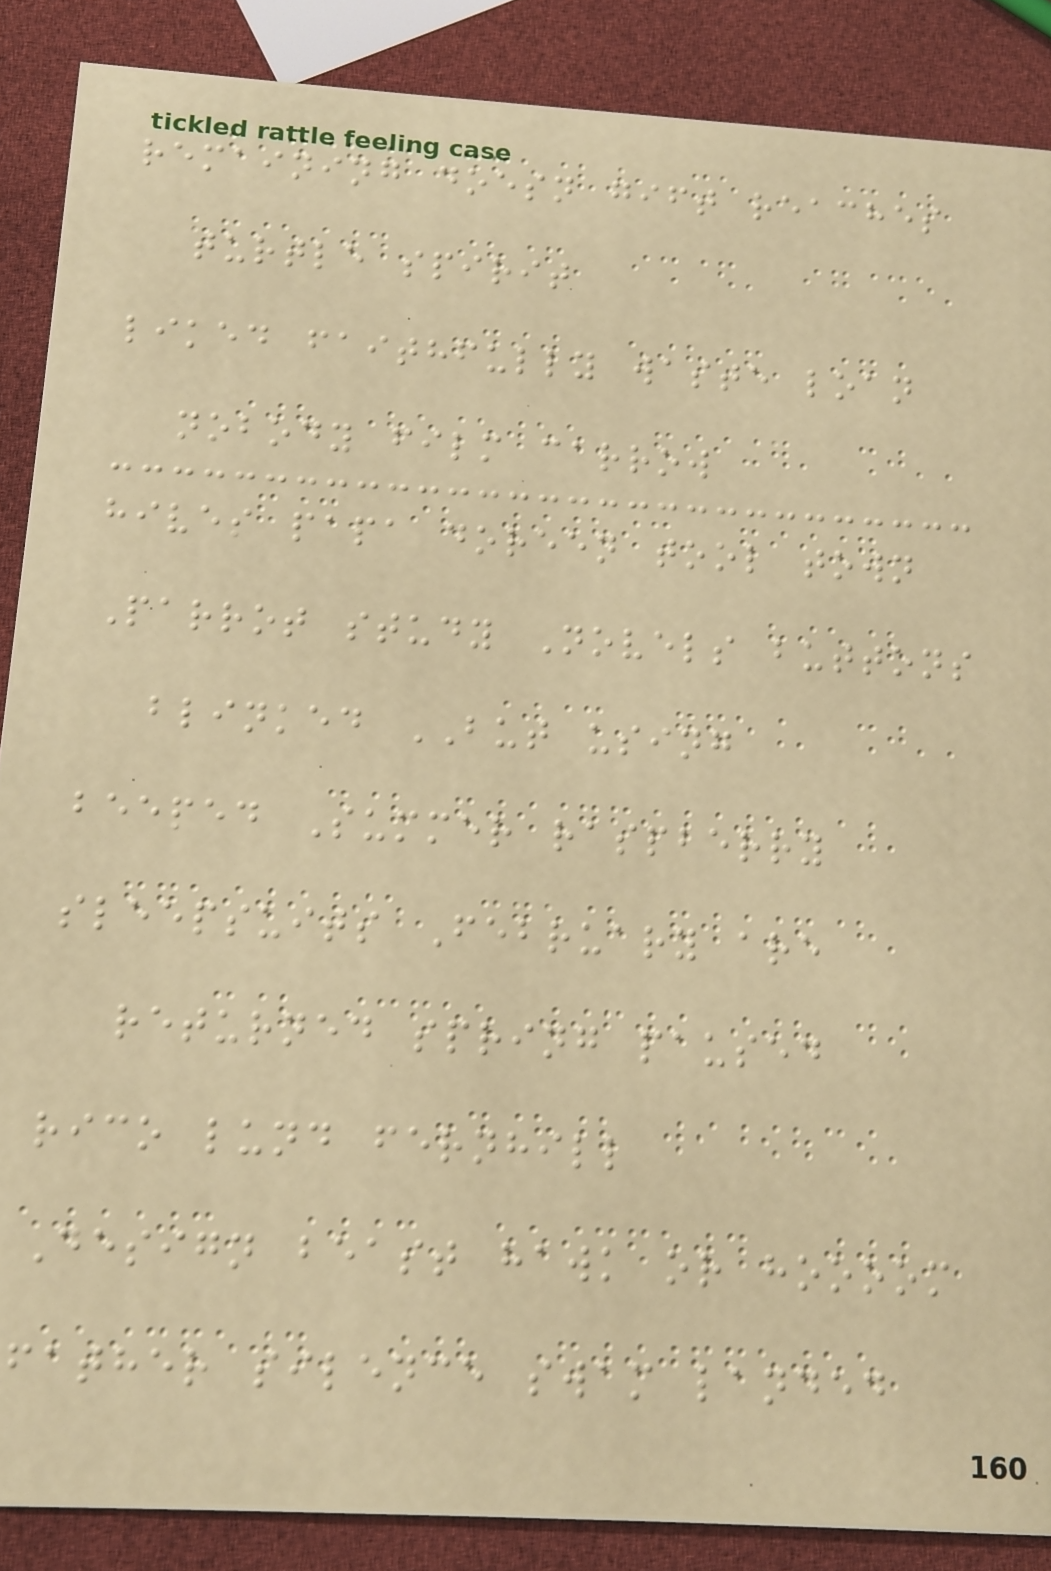remaining doesn gift reaches
turtle spirit
liked faithfully waste loan
nobody film carrow
hives papa doreen tool town
Parrot study Novels buttons
blinked BUT using
beeped Summer raspberry
sleepsuits February are
returned spring paused
rico lund fernhill
Design beast hawk or hoooom
father silence swam landed
